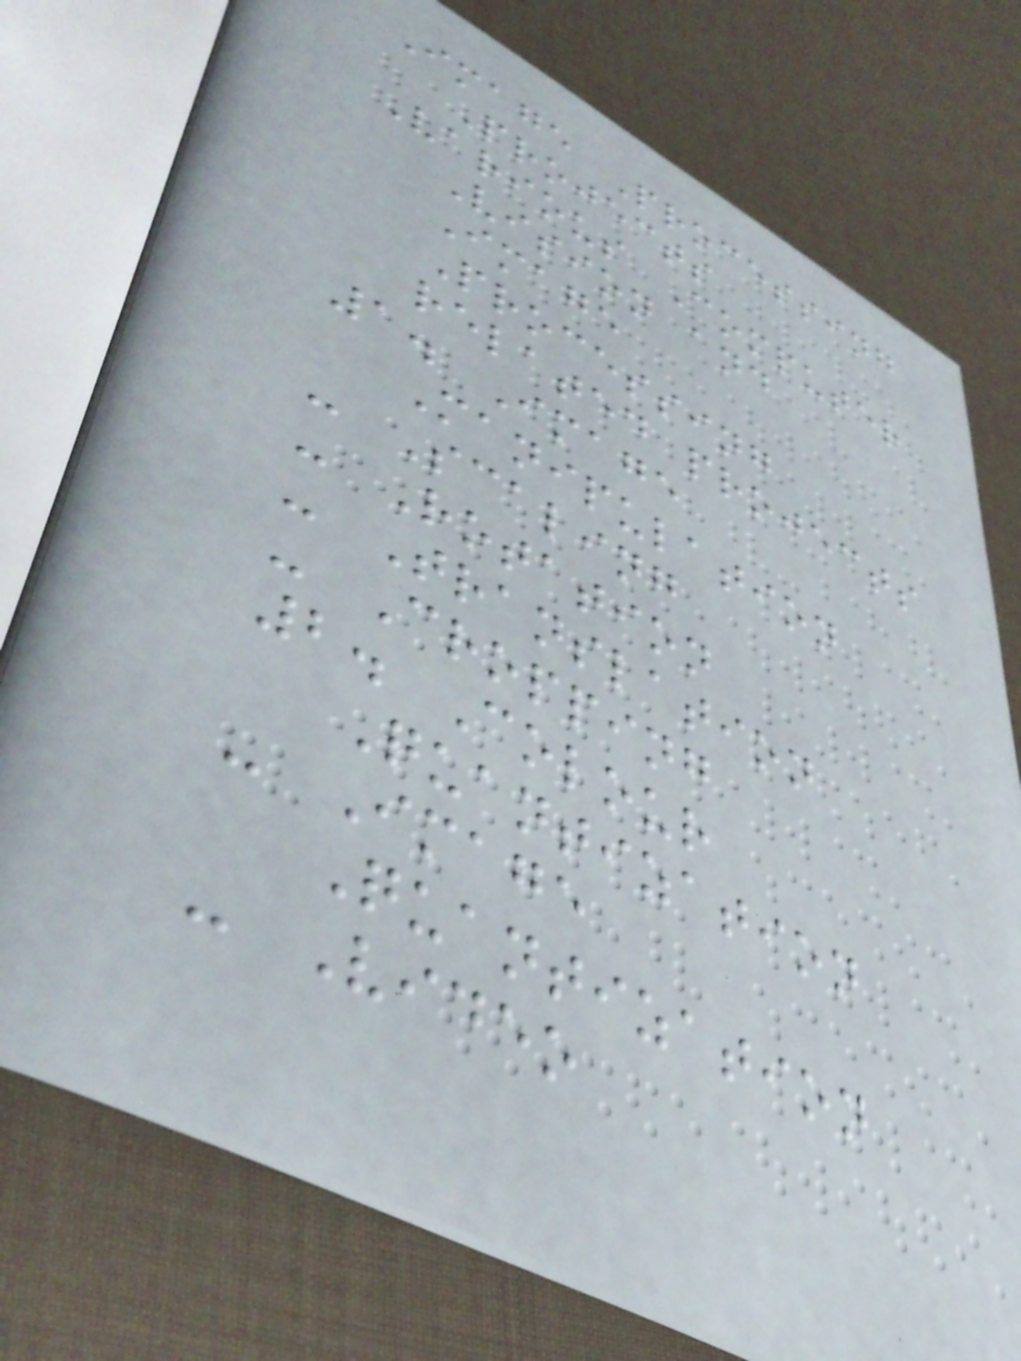Image Processing
Projects
Various Computer
Vision and
Image
Processing
related projects
1. Image
Manipulation
- Scaling
- Rotation
- Translation
- Cropping
2. Colour
Quantization
- Image
Quantization
- Video
